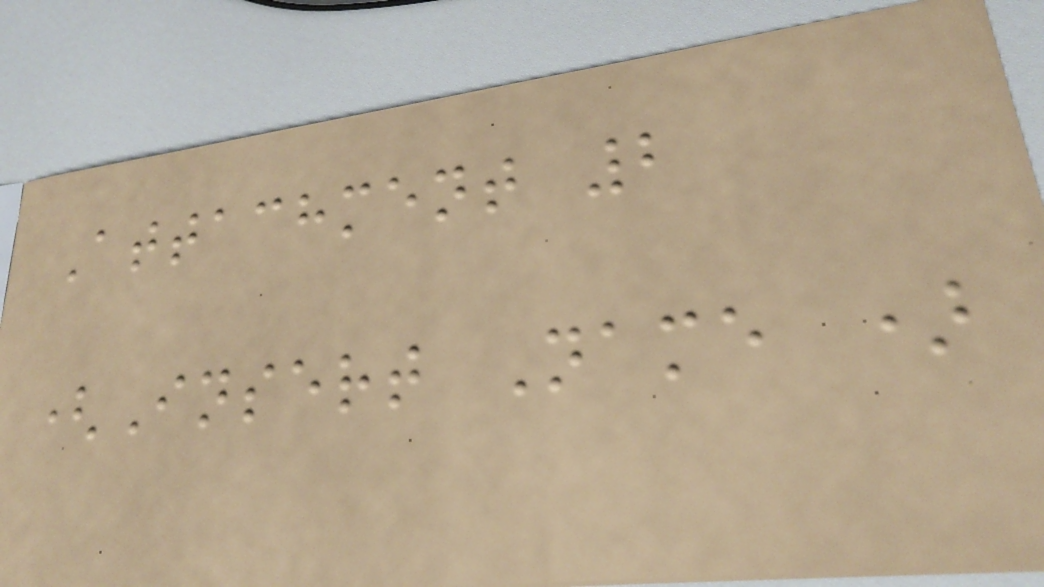Attachment 2
(Insert Name )
